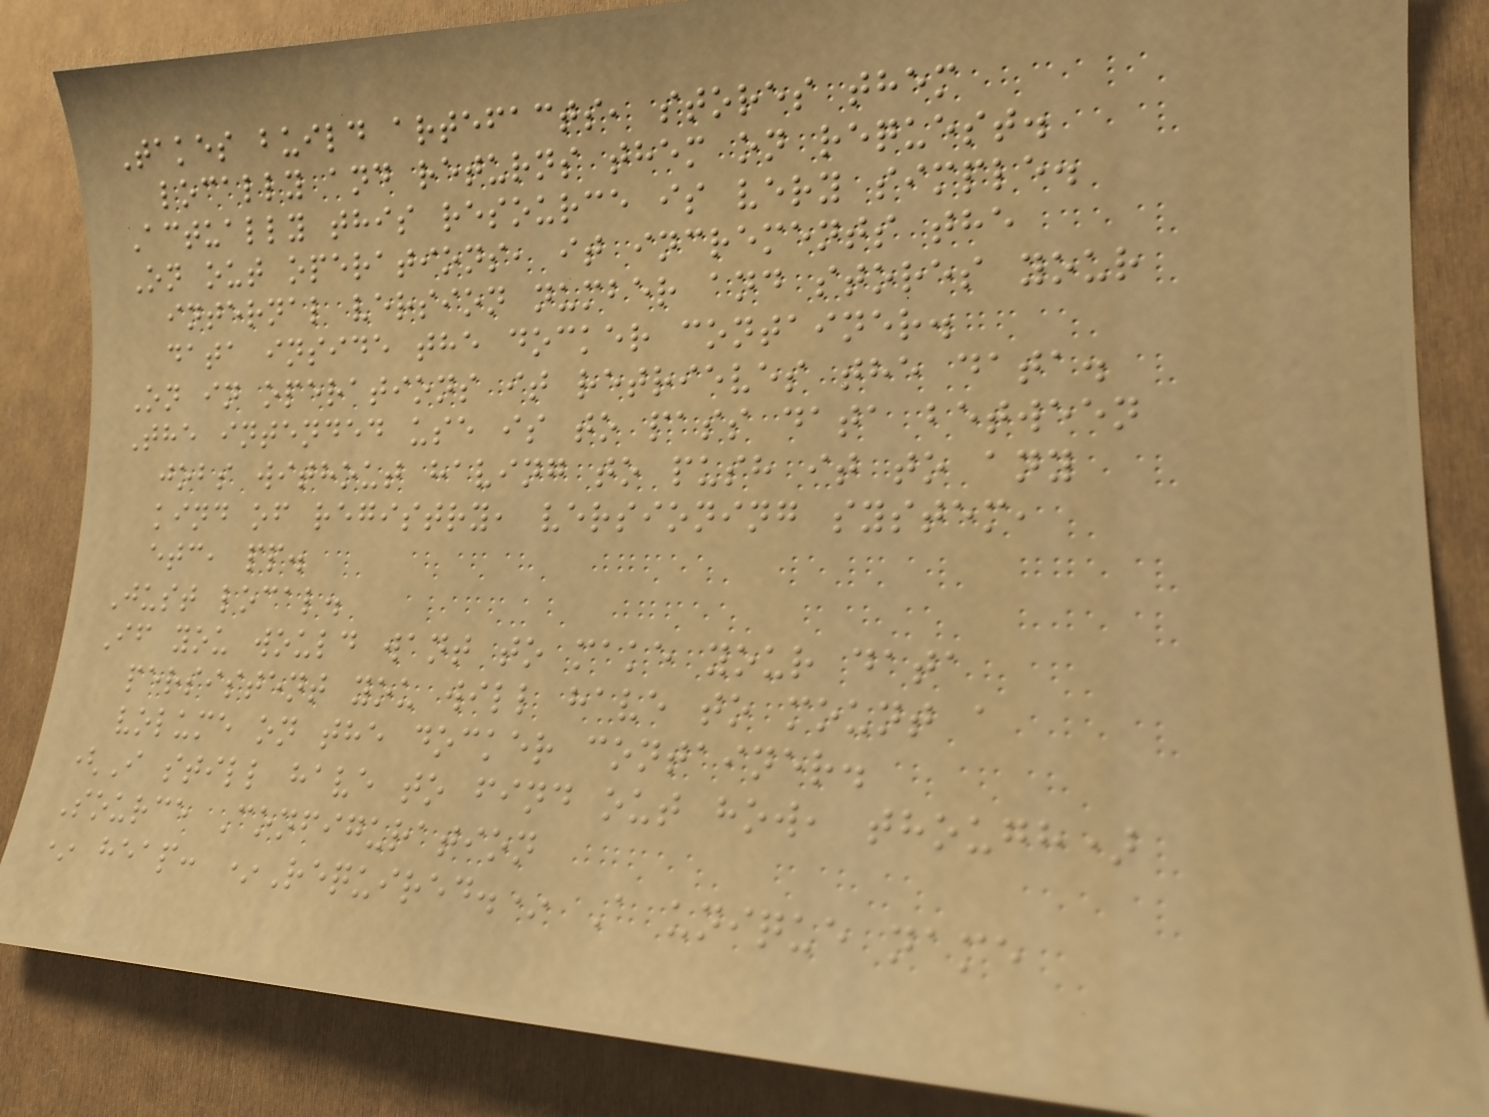Takes build artefacts, stores them
locally and returns them on request.
Actually this resource is very simple.
On out operations, it increments the
internal version number and stores your
data inside the docker container.
On in operations it retrieves the data.
The intended use is to pass data between
jobs without having to push it to any
kind of registry, versioning system,
etc, pp.
Just local.
If you would want to make your data
persistent you will have to mount a
volume on the docker container.
(I still have to find out how, though)
Source Configuration
* heap: *Required.* A unique name
